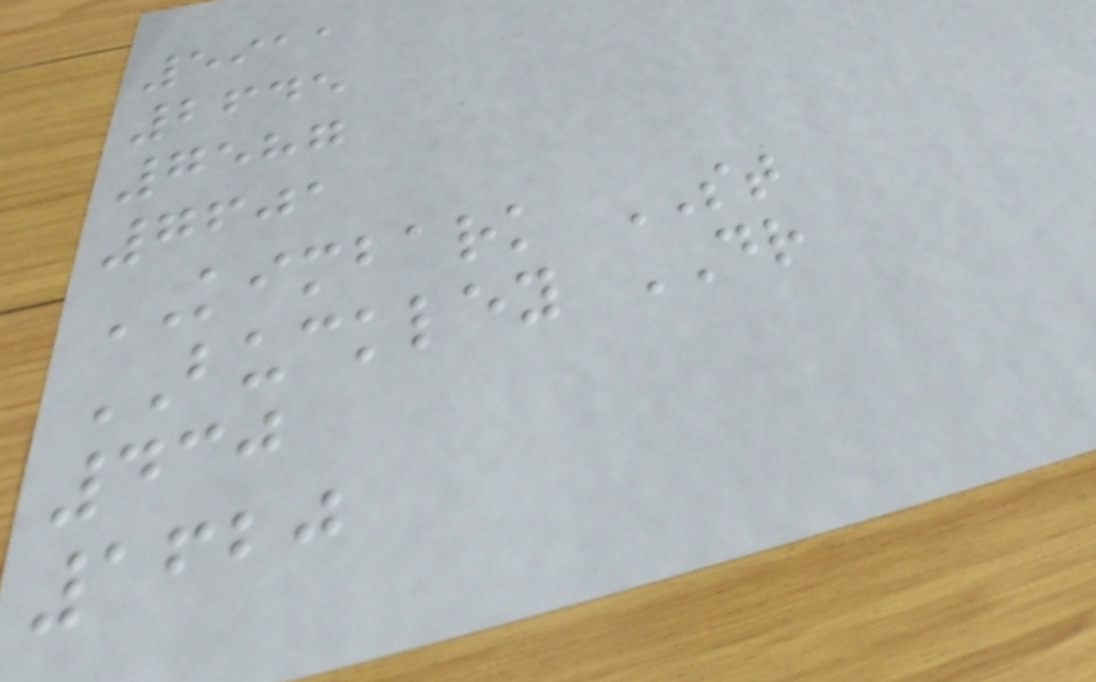5911
2645
7587
7601
KIMBARK ST
BUCKLEY DR
430
1620
